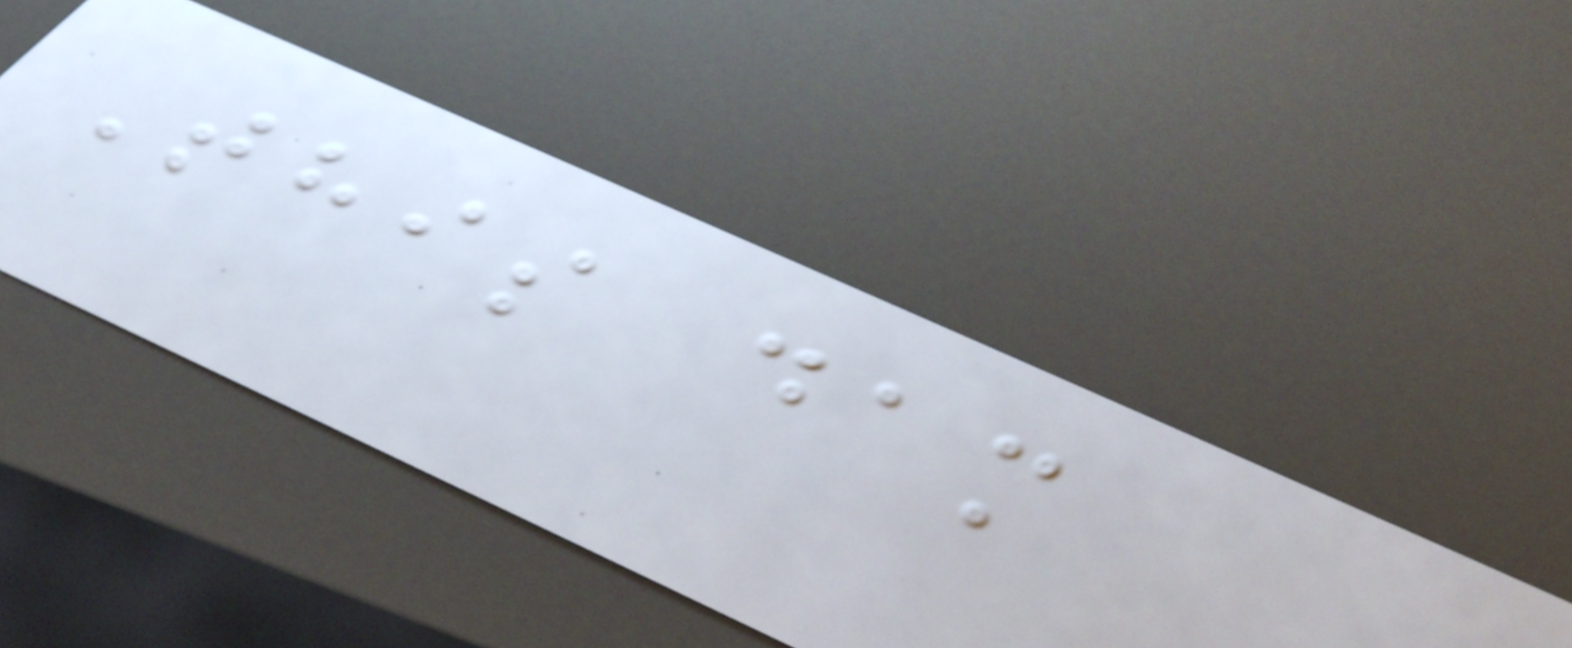This dam
